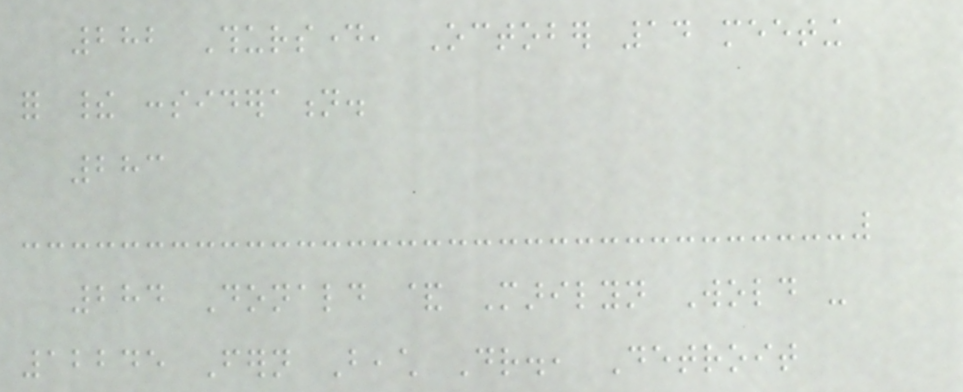282 Thursday, October 14 meeting
for their consideration.
283
284 Donald & Marilyn Wold -
12245 Fern Beach Dr., Detroit
